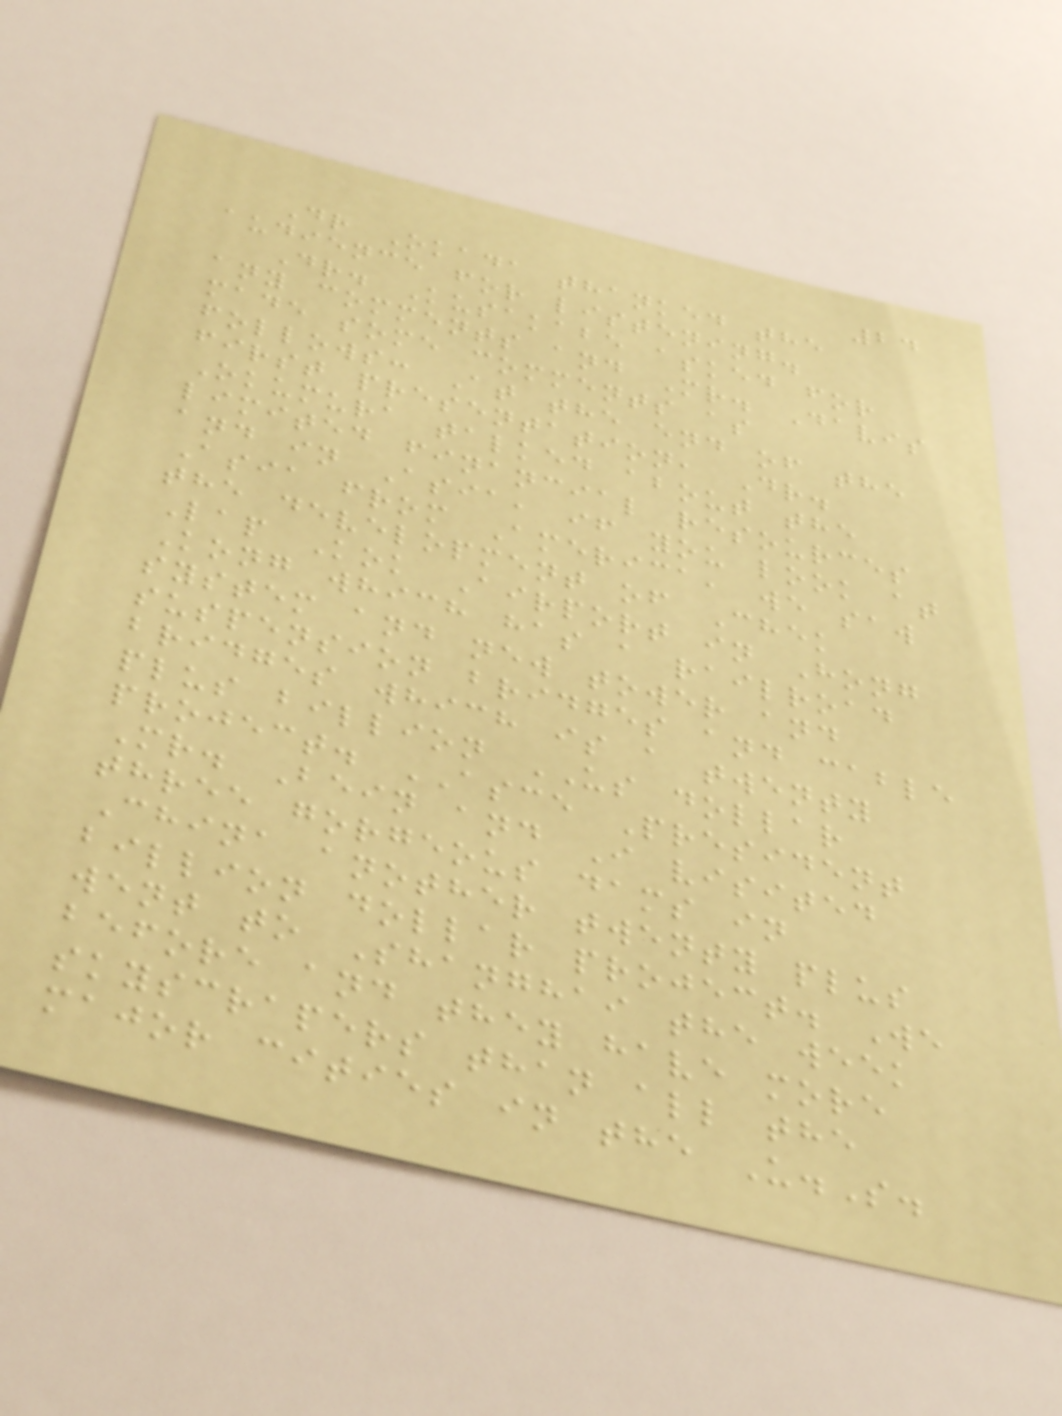24
Dr Okada thanked the
audience for listening.
Dr. Kusakabe asked for
any comments and Mr. Davis
made some comments as
follows: At the end of the
first presentation, Dr.
Okumura talked about the
limited financial resources
and in Asia, if you look at
Asia from America, we saw
the development of Chek
Lap Kok Airport in Hong
Kong which has a railroad
system and new tower and
suspension bridges and cable
bridges which is a twenty
plus billion US dollar
project. ASCE President
Mr. Bein and I visited
three gorgeous dams in
China another twenty plus
billion dollar project. We
went to Shanghai the week
before and they have more
skyscrapers than all the
major cities in the U.S.
